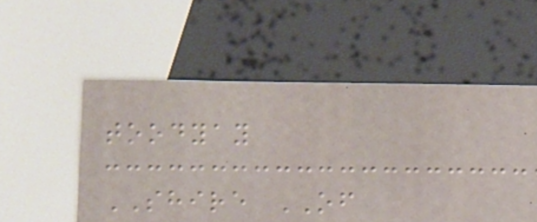toodyay
SHIRE OF
